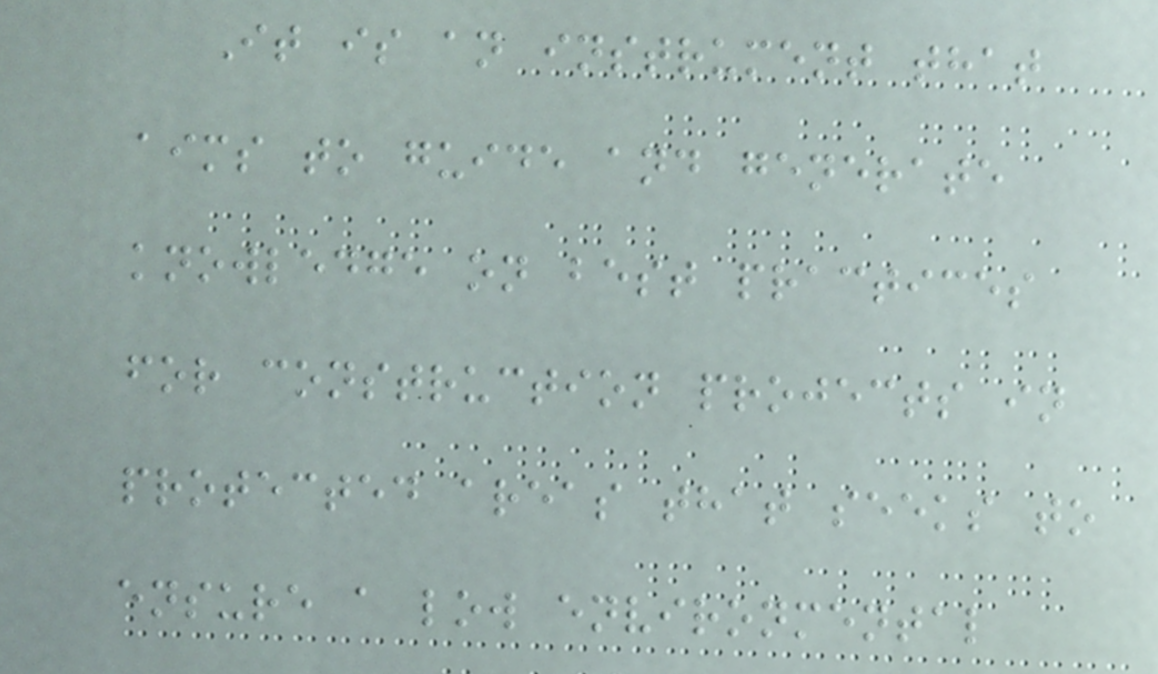It is an instrument that
aims to guide and generate
knowledge on best practices
for construction projects in
protected areas that seeks to
ensure a low environmental
